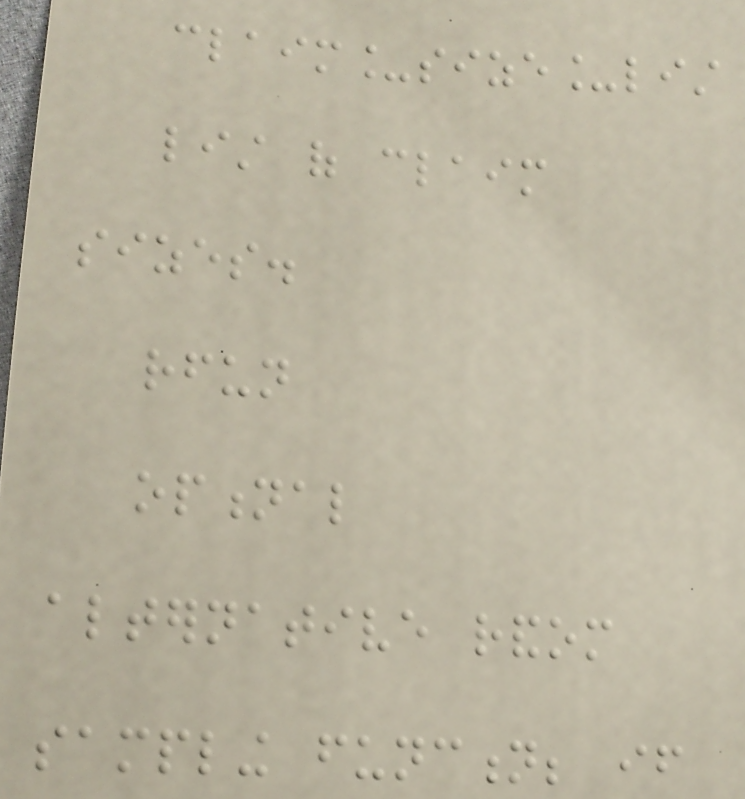claim_size_list
list of claim
sizes.
rfun
optional
alternative random
sampling function; if
